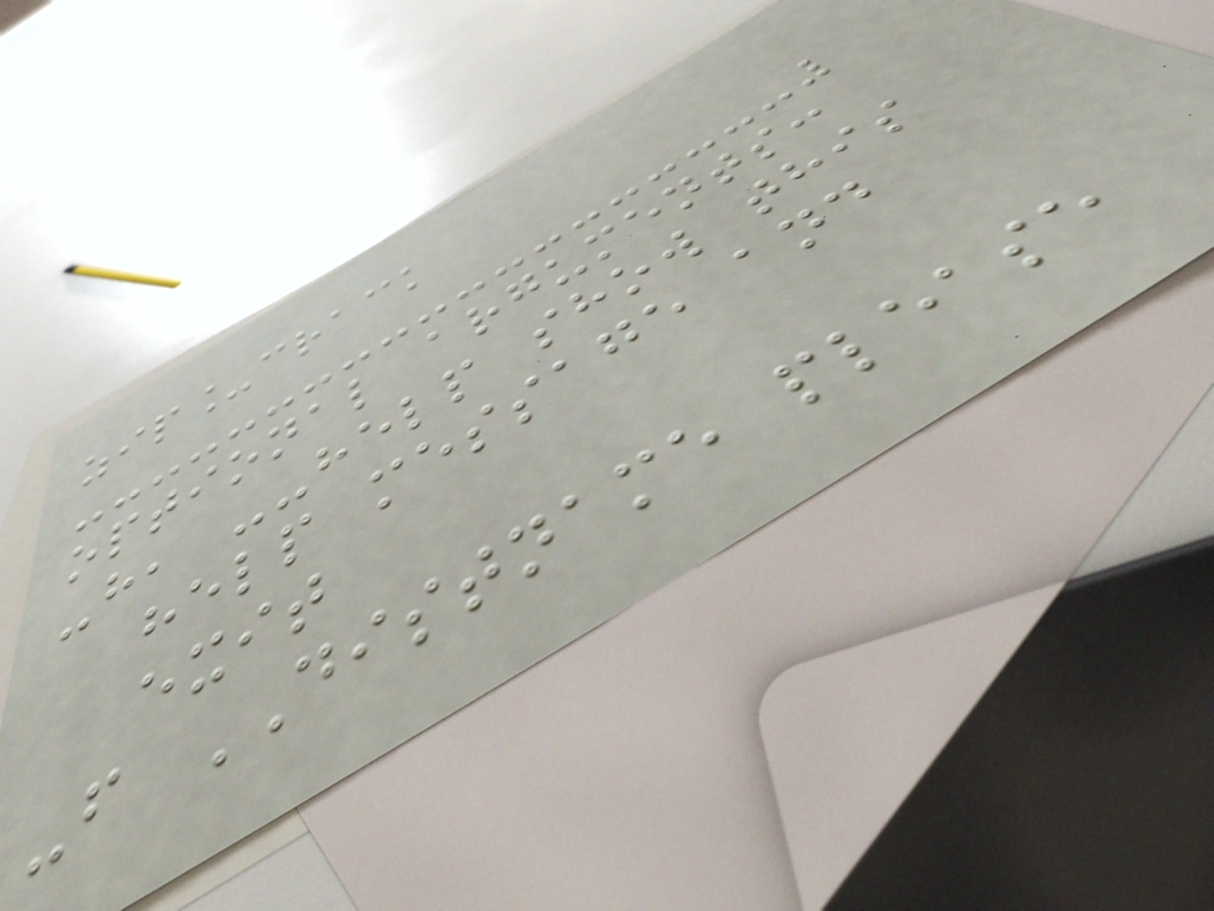zip_crack
optional arguments:
-h, --help show this
help message and
exit
-f DISTNAME please
